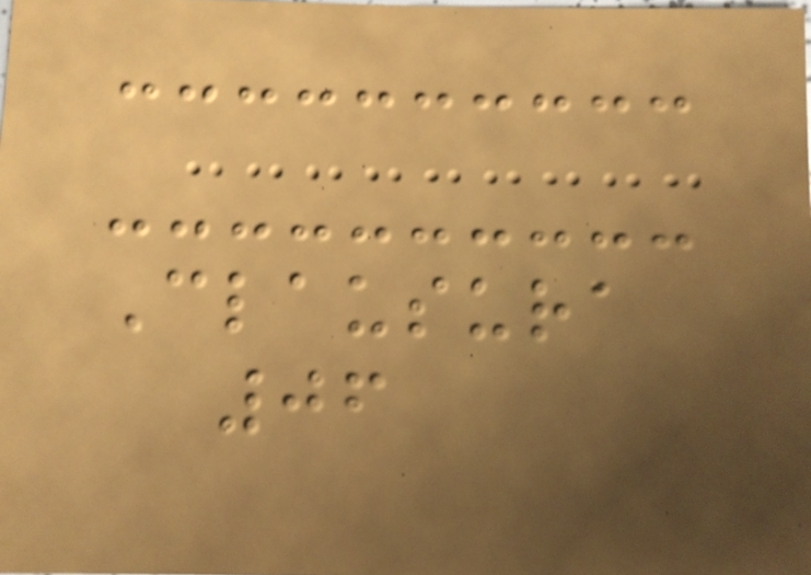Clausura
06
